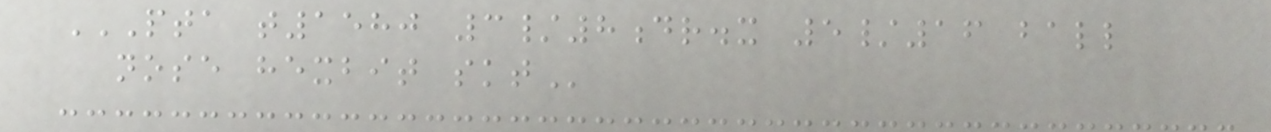PTA T1580 3/8DR.X 5/16 BALL
NOSE HEXBIT SKT
